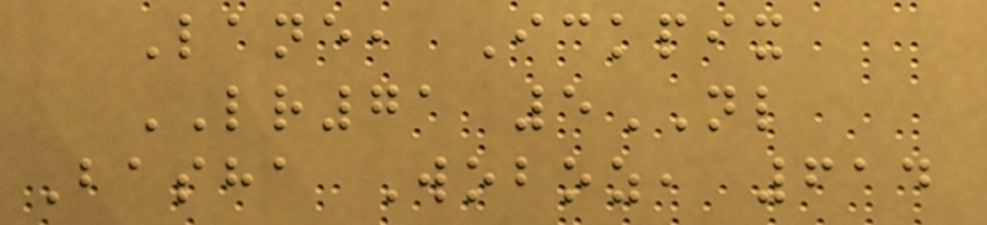Lane, Ickpix
LR71 5NL
Basha Woboz, 614
